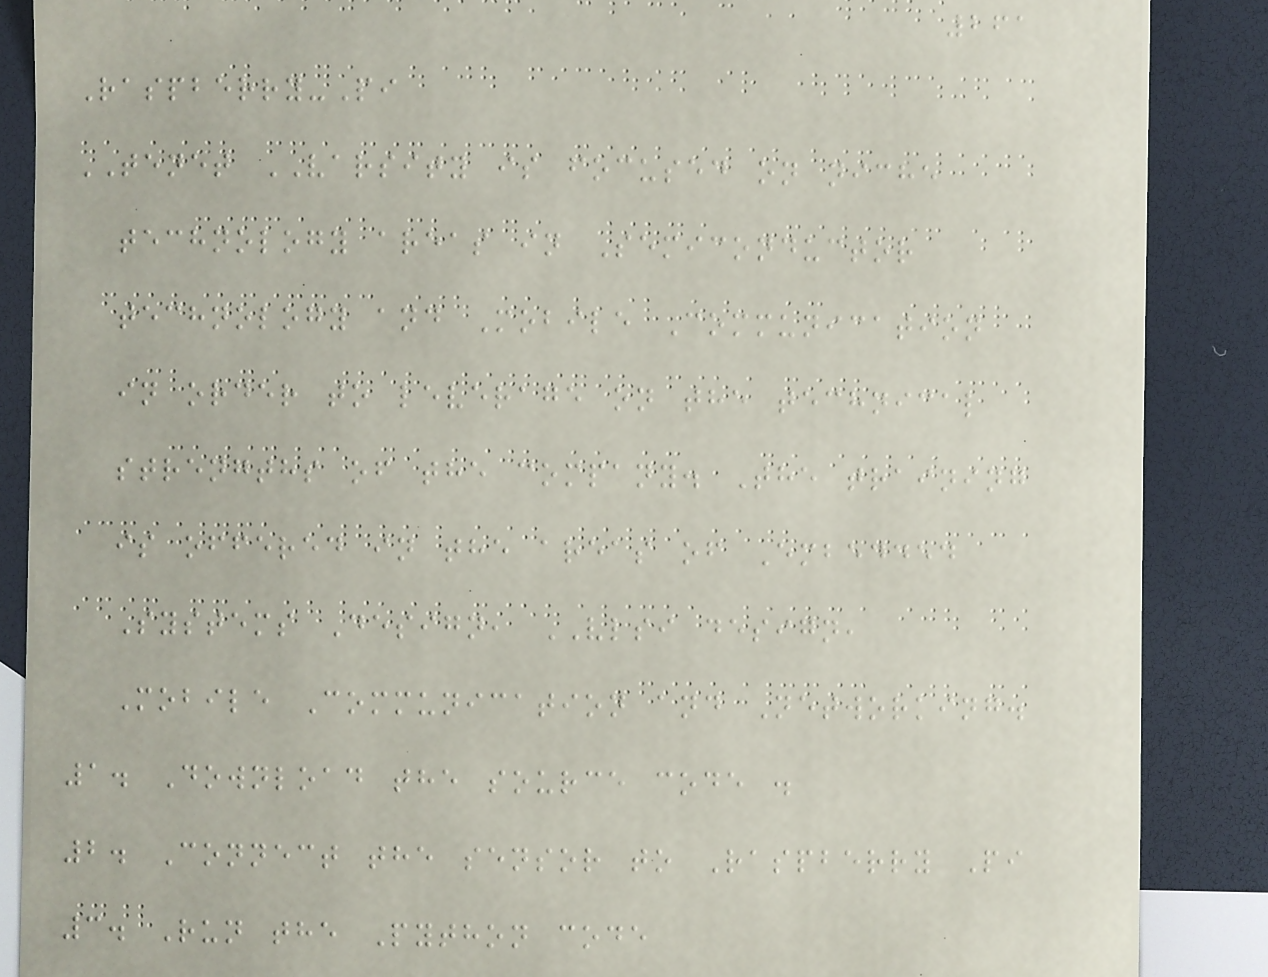261
Raspberry-Pi
TENET VARSITY is focused on niche
technology areas in Semiconductor
technology and Mobile Communication
in order to leverage on the technical
strengths of the company. The training
is offered in the areas of Embedded
Systems Design, VLSI design,
Mobile Communication and Networking.
1. Download the source code .
2. Connect the sensor to Raspberry Pi
3. Run the Python code
